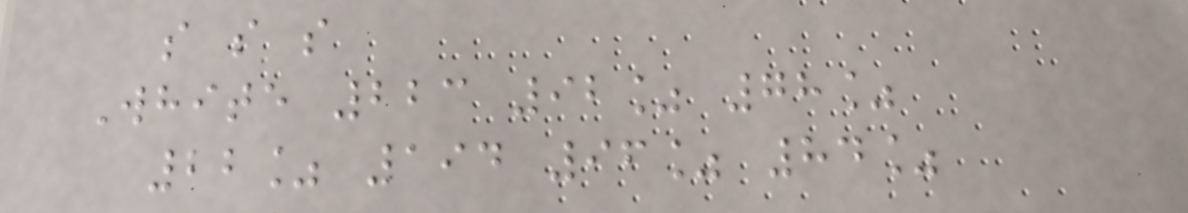s s s
White 223 92% 78%
22% 194 96% 84%
